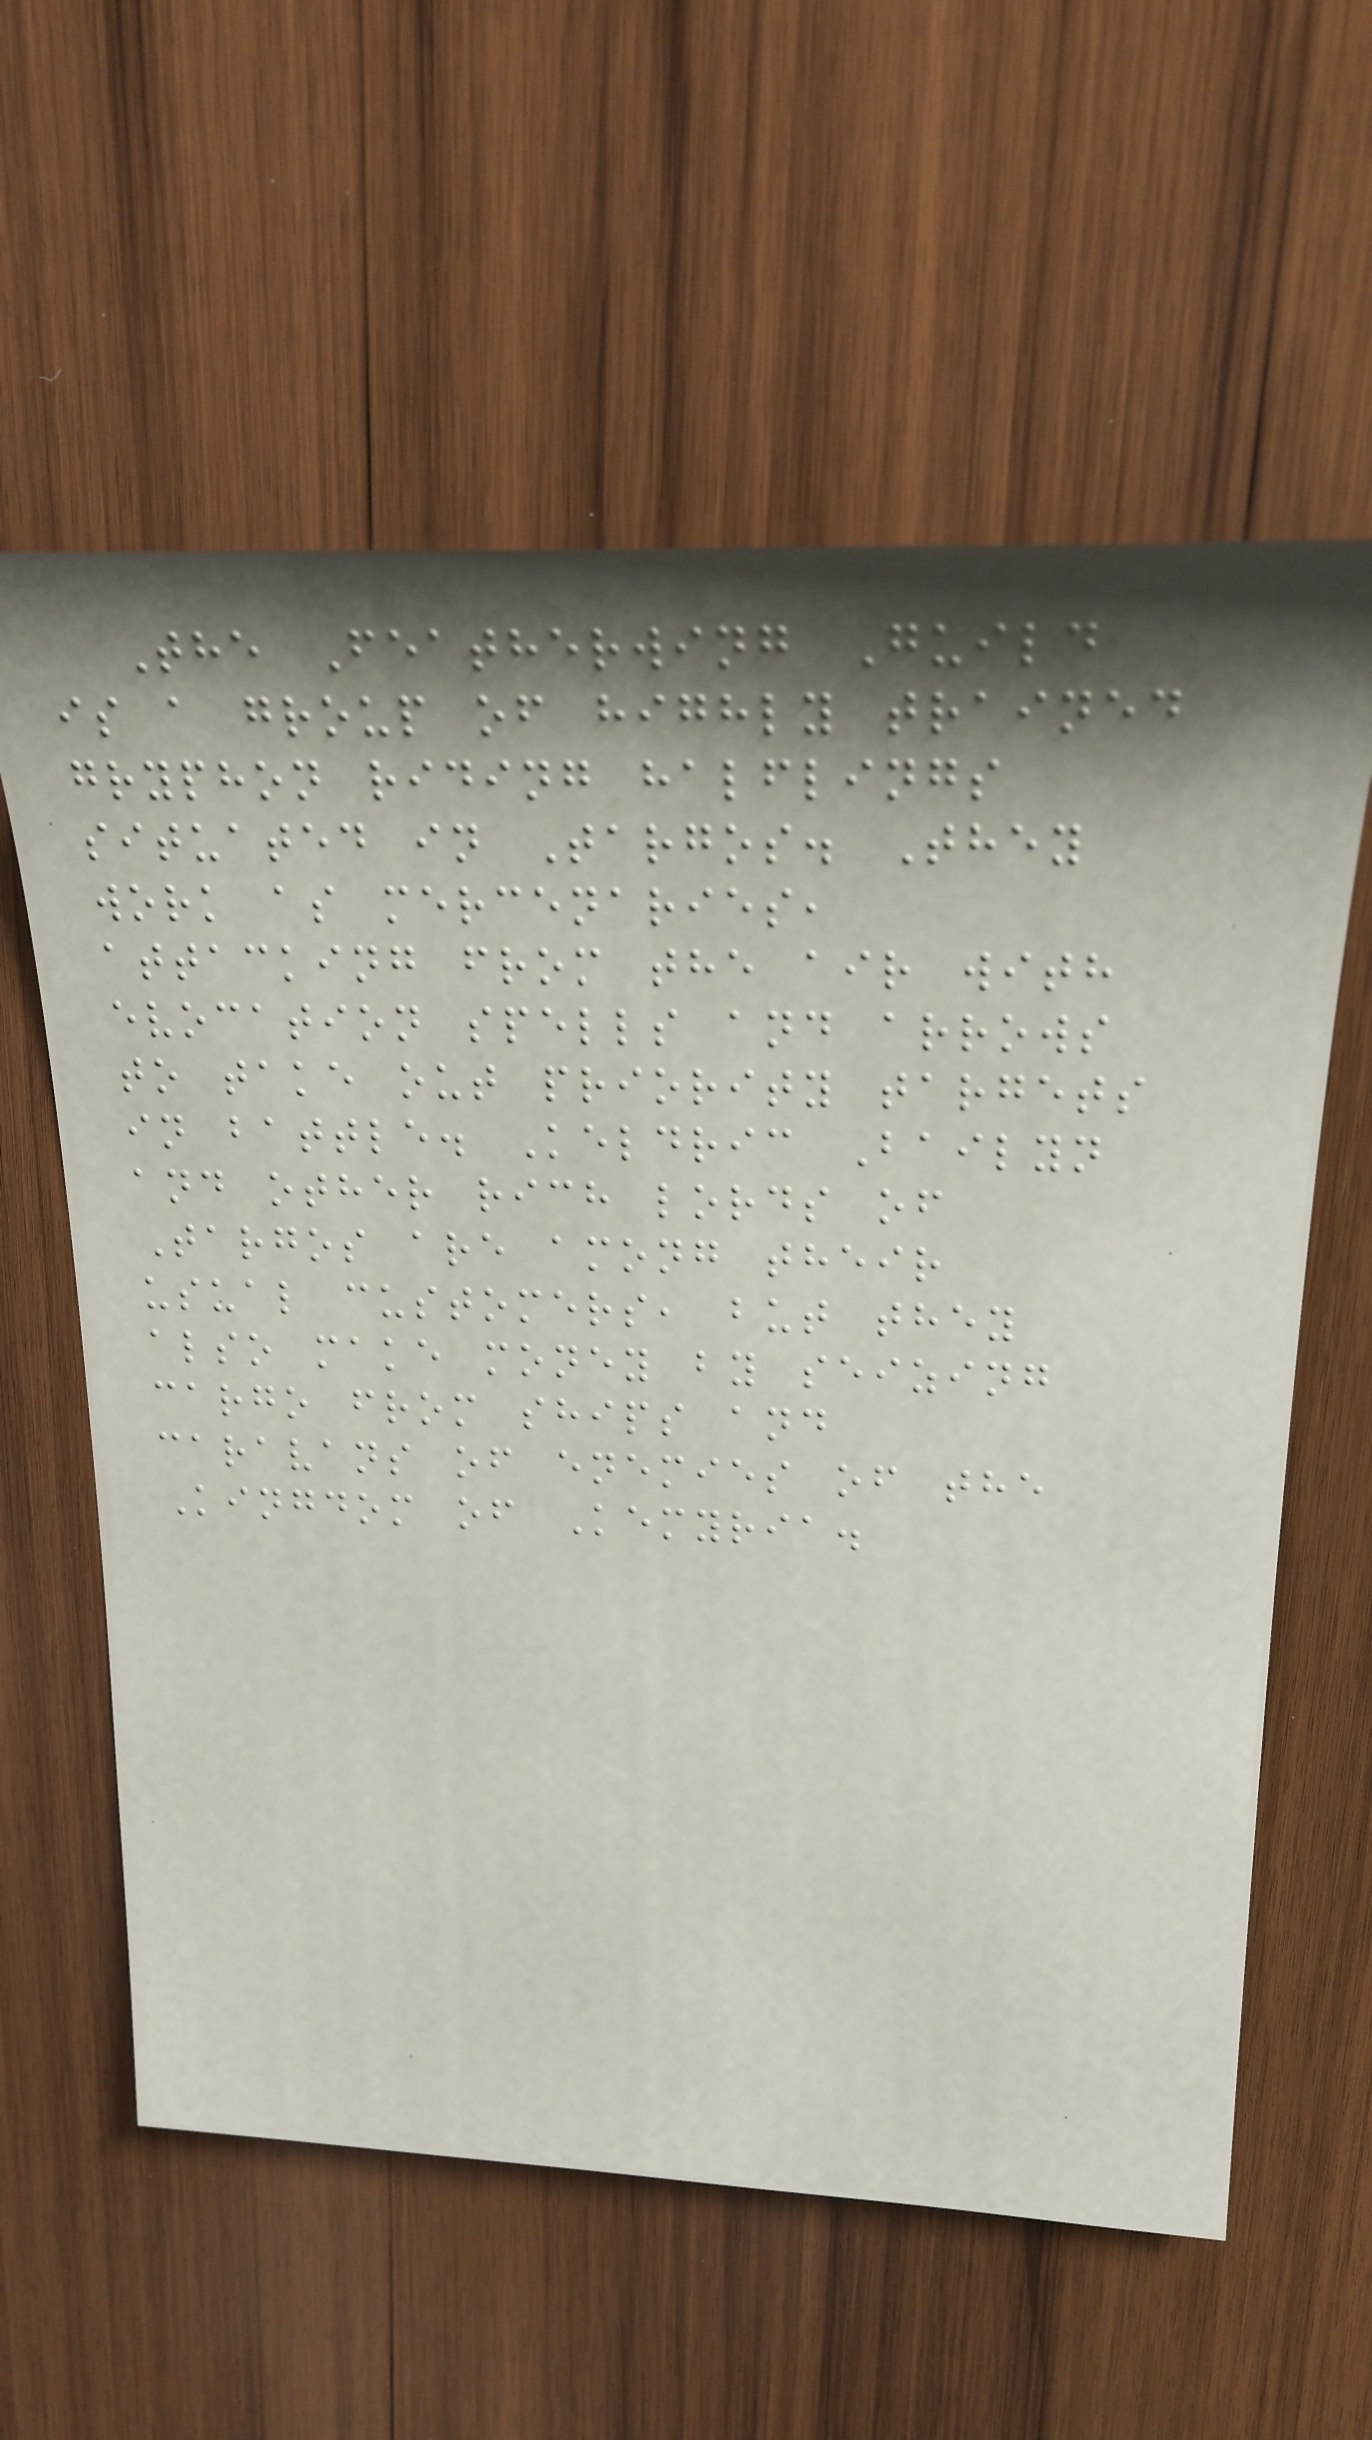The Featherwing Guild
is a group of highly trained
gryphon riding halflings
situated in Targos. They
work as mercenaries,
attacking from the air with
evocation spells and arrows
to take out priority targets
in battle. Keldric Bailyn
and other rich lords of
Targos are among their
usual customers, but they
also make money by seizing
cargo from ships and
caravans of enemies of the
Kingdom of Kemyria.
